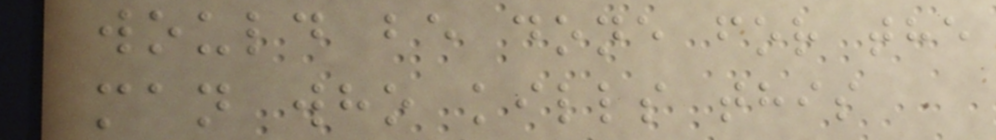would be done for the
man who kills this
